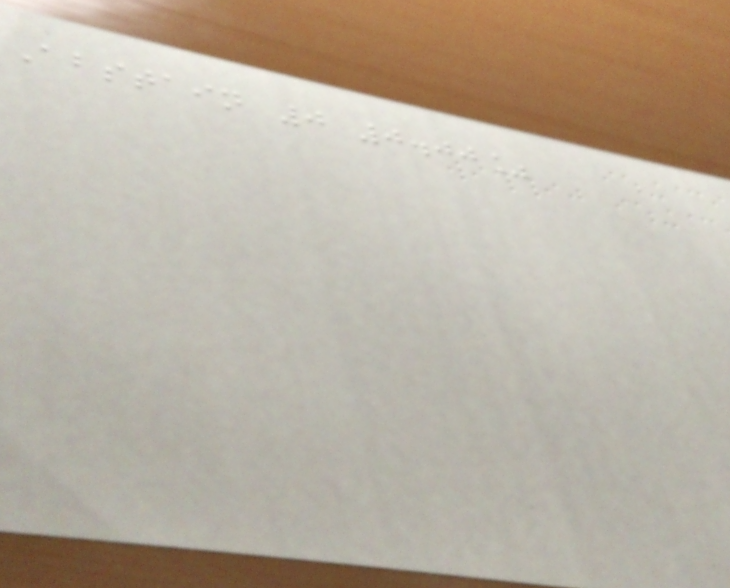Abstain 0 0.00%
